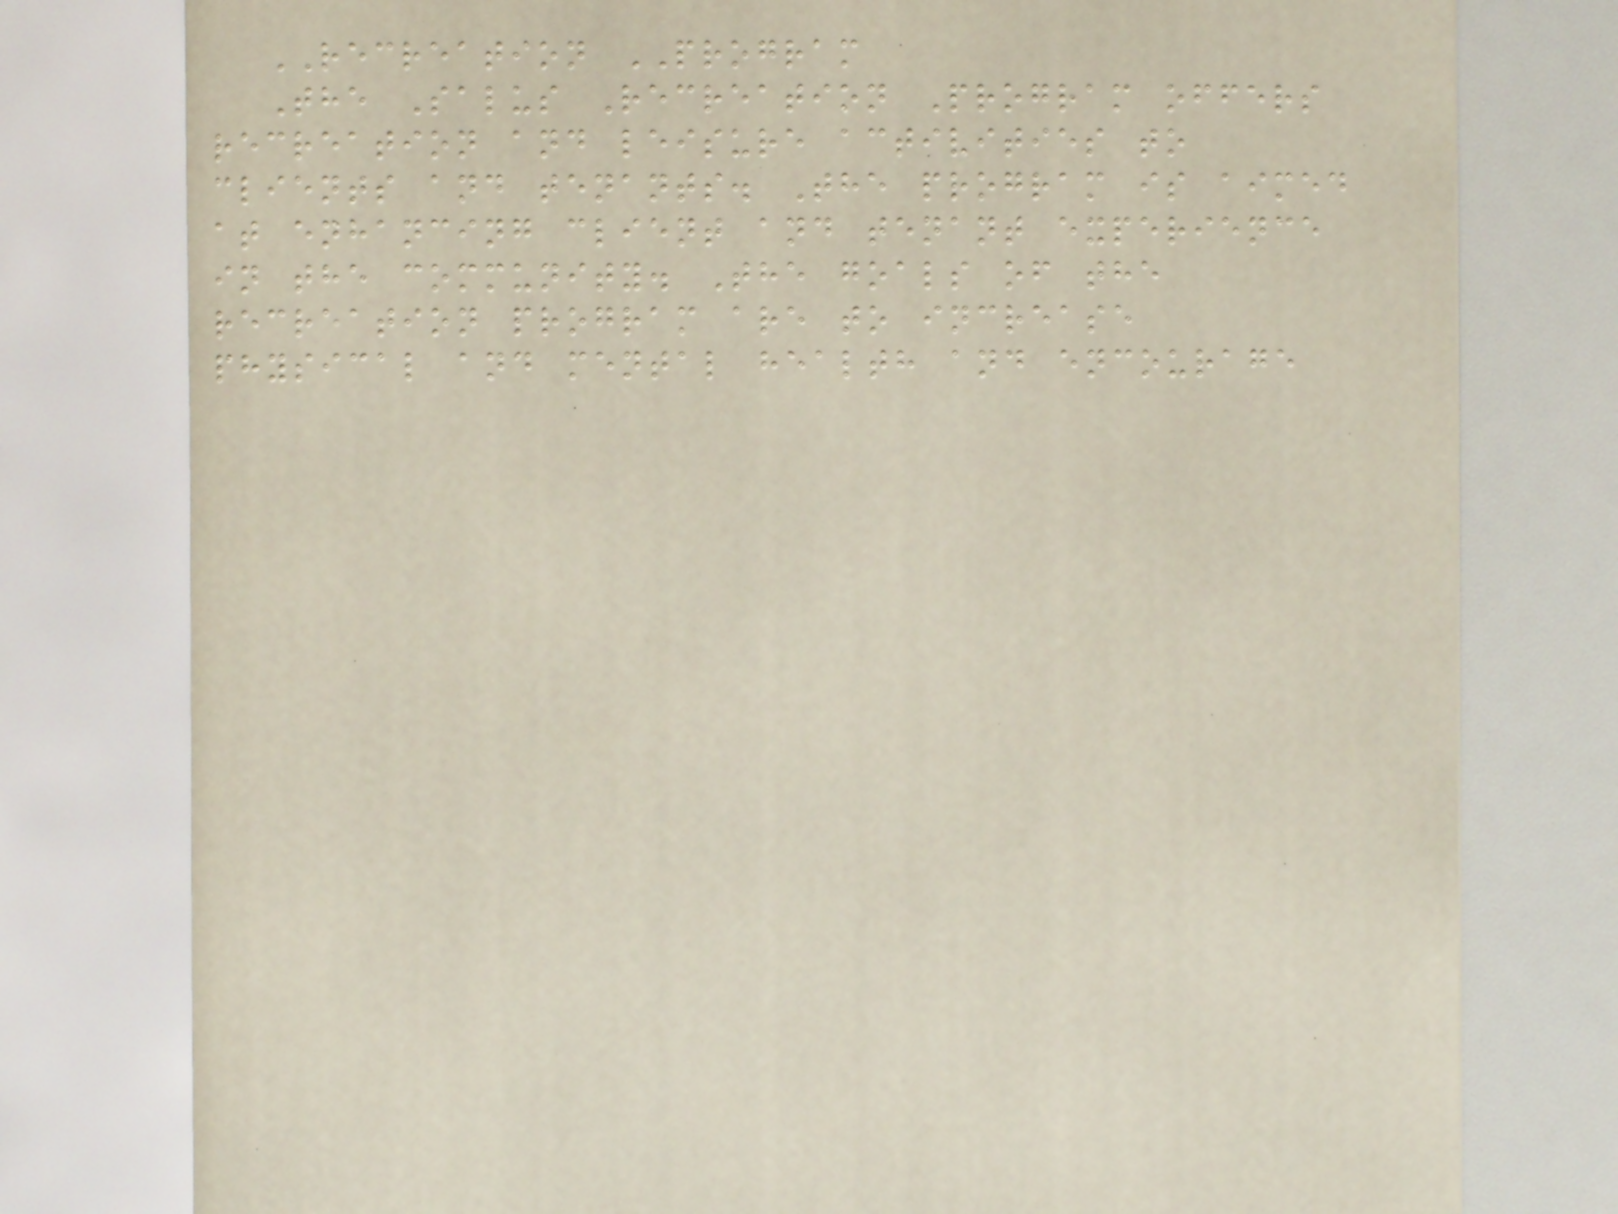RECREATION PROGRAM
The Salus Recreation Program offers
recreation and leisure activities to
clients and tenants. The program is aimed
at enhancing client and tenant experience
in the community. The goals of the
recreation program are to increase
physical and mental health and encourage
